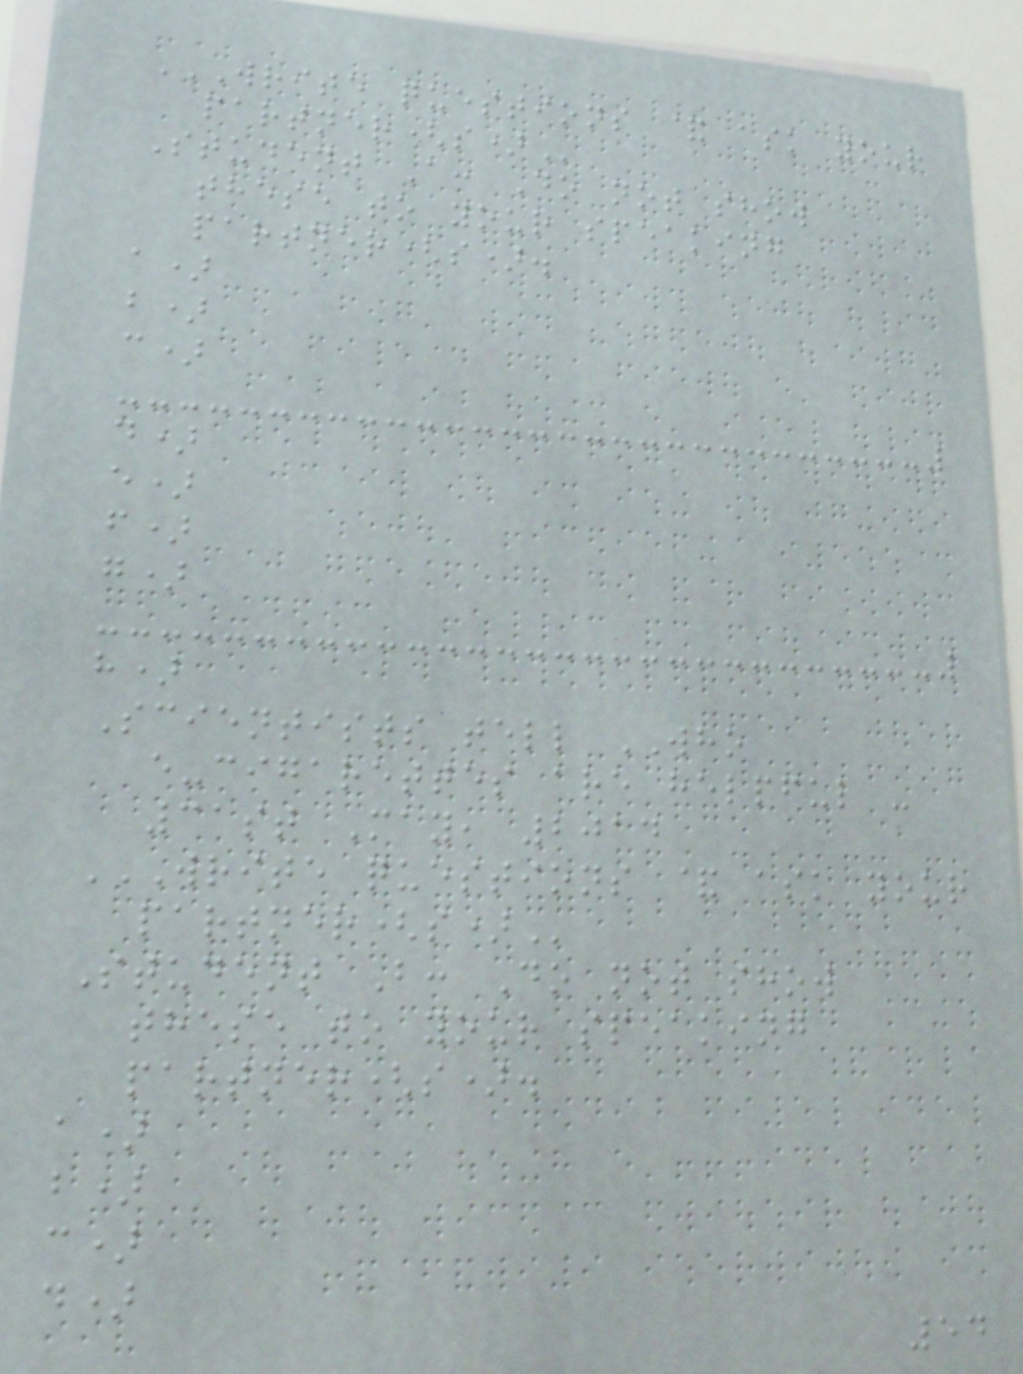WRITE QUESTIONS & ASK YOUR
PARTNER(S)
Student A: Do not show
these to your speaking
partner(s).
a)
b)
c)
d)
e)
f)
g)
h)
Scientists tell WHO
e-cigarettes are helpful -
31st May, 2014
WRITE QUESTIONS & ASK YOUR
PARTNER(S)
Student B: Do not show
these to your speaking
partner(s).
a)
b)
c)
d)
54
